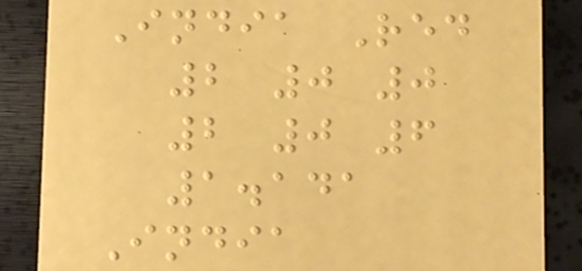India Red
2 0 0
2 0 6
1.141
India
